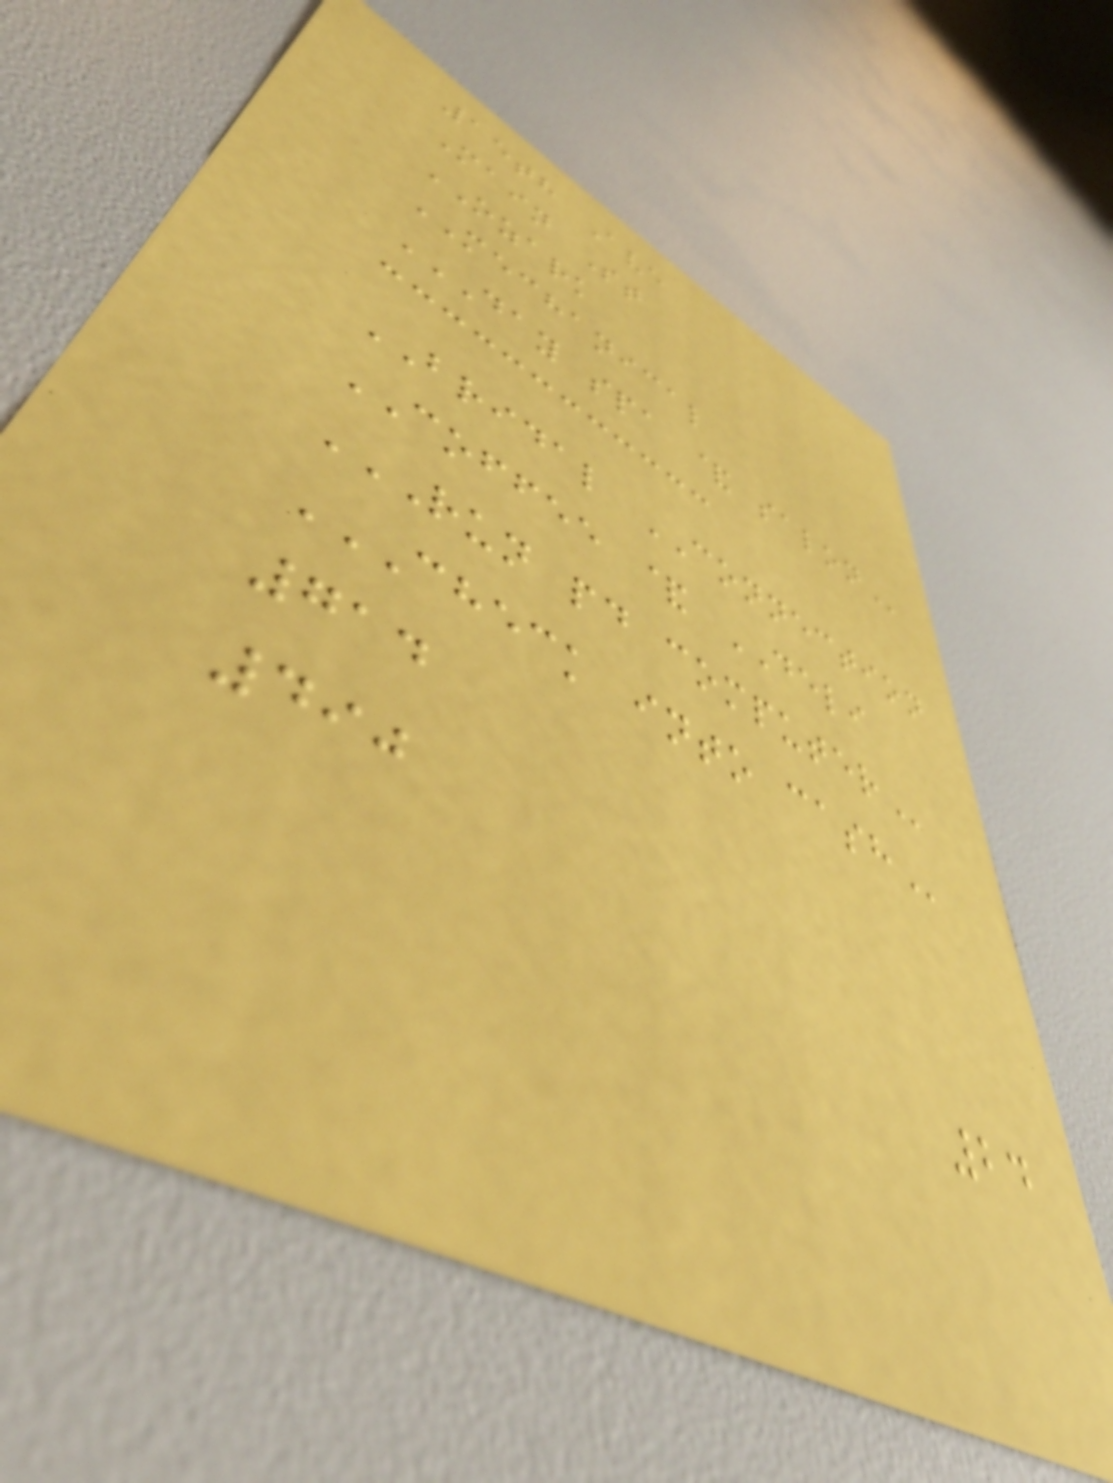15th Ave
Main St
OZARK
MECHANICAL
DAY SPA & SALON
BRIDAL CONNECTION
COFFEE & DELI
RUN PD COMPUTER
CHECK INTO CASH
714
490
24
